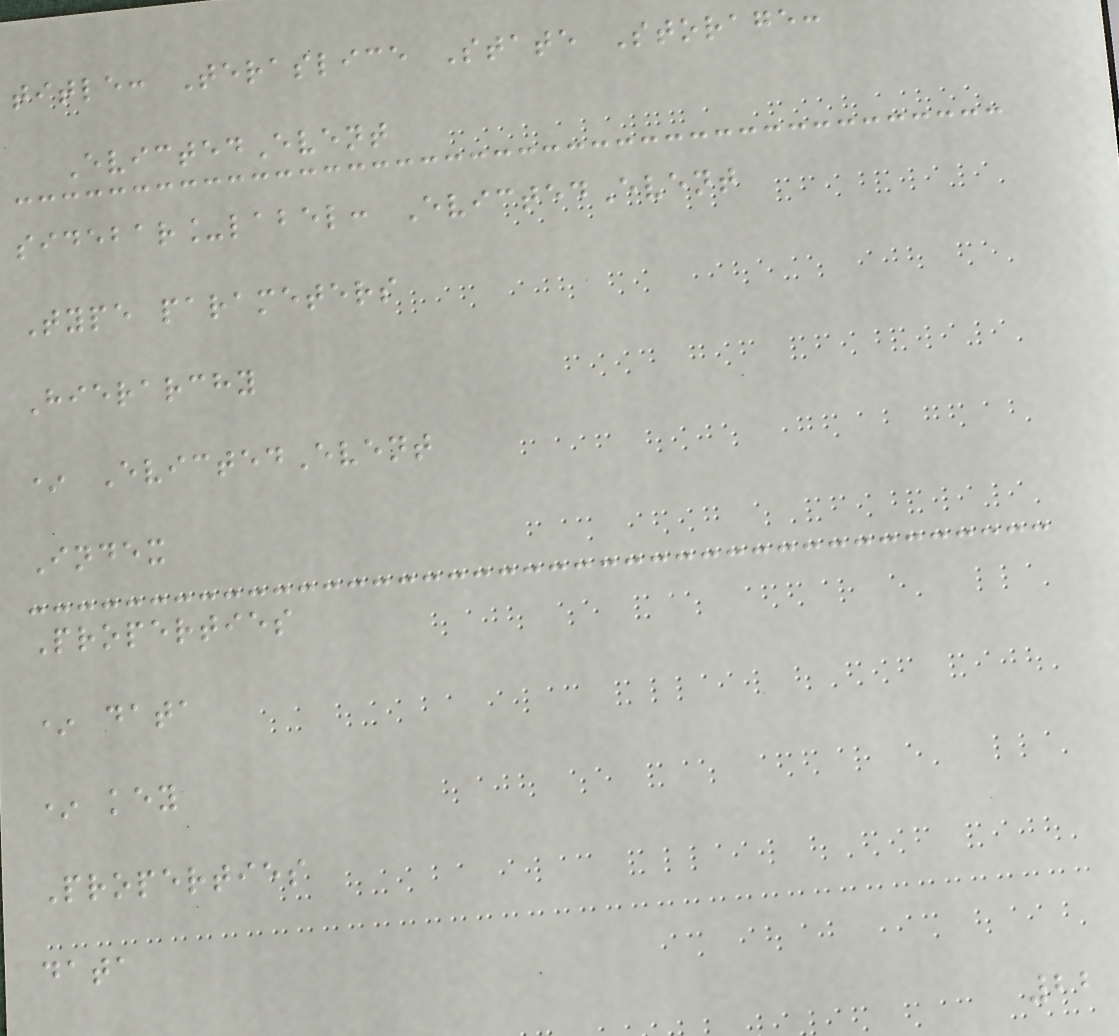title: Teraslice State Storage:
EvictedEvent
sidebar_label: EvictedEvent
Type parameters
Hierarchy
* EvictedEvent
Index
Properties
* data
* key
Properties
data
22
